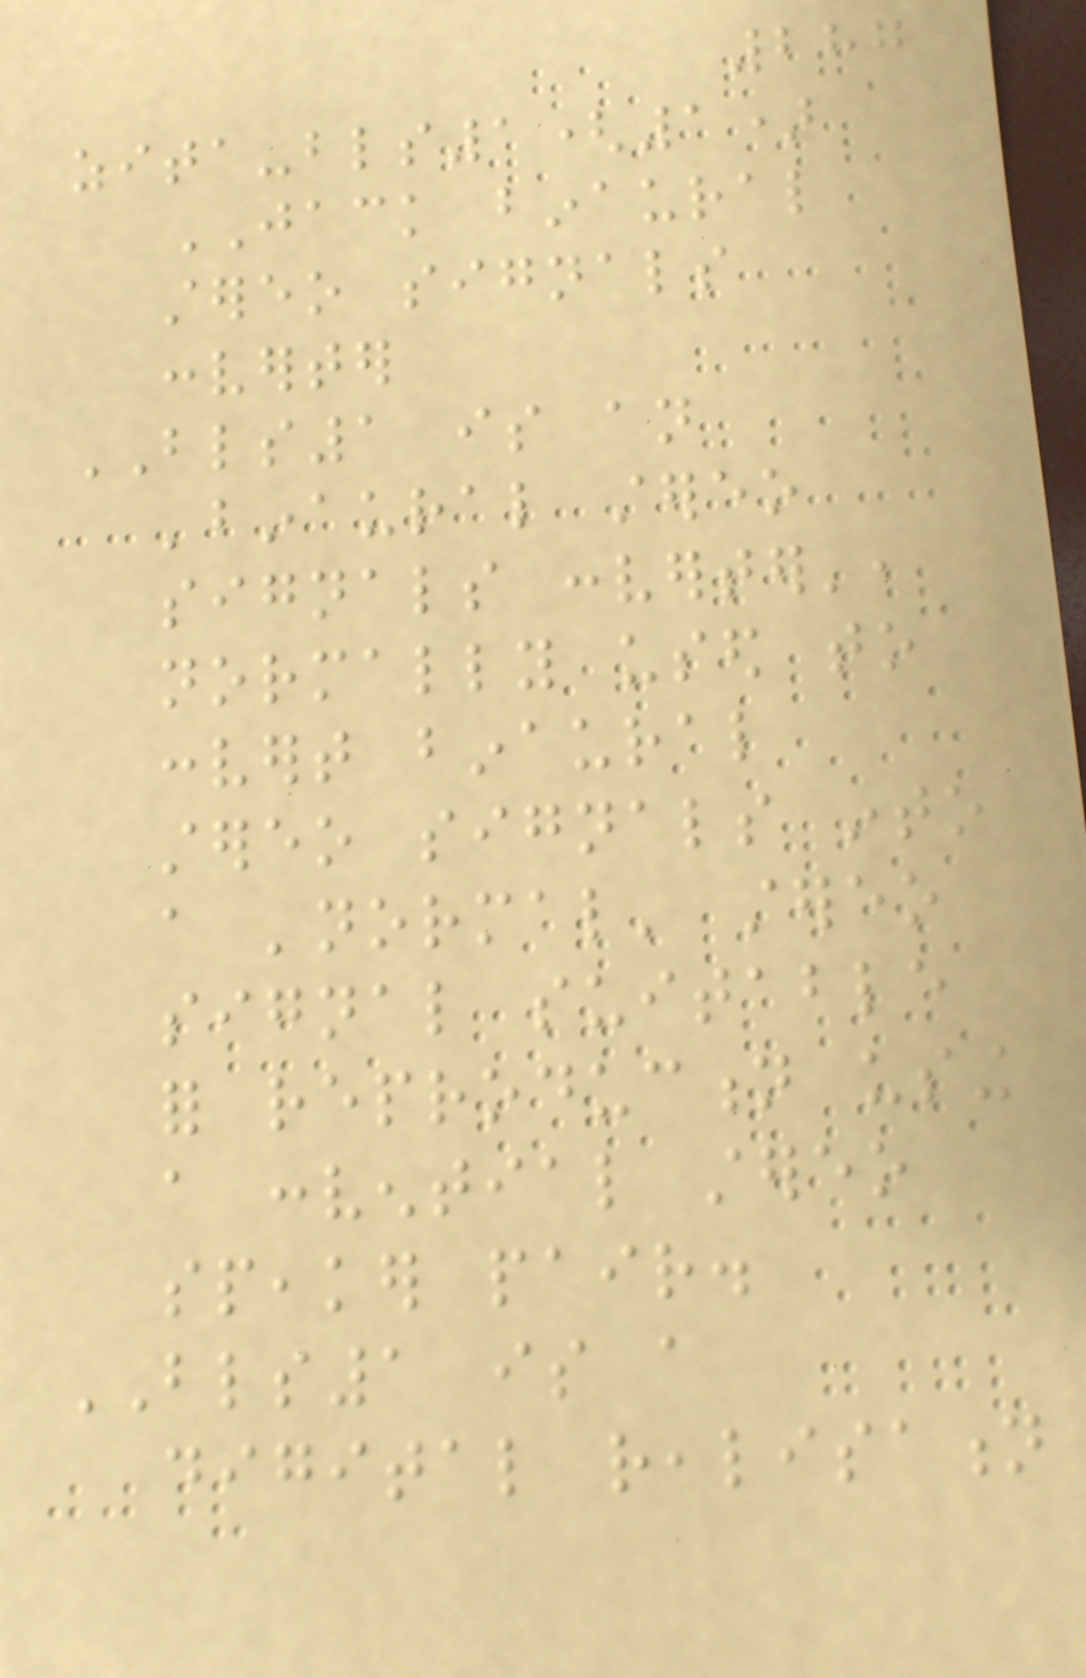287
zita-bls1(1)
JACK binaural
stereo signals
converter
BLS1 is an
'binaural stereo
signals converter',
normally used to
convert binaural
stereo signals into
a 'normal' stereo
signal suitable
for reproduction using
a convential stereo
speaker pair.
BLS1 is a
digital realisation
